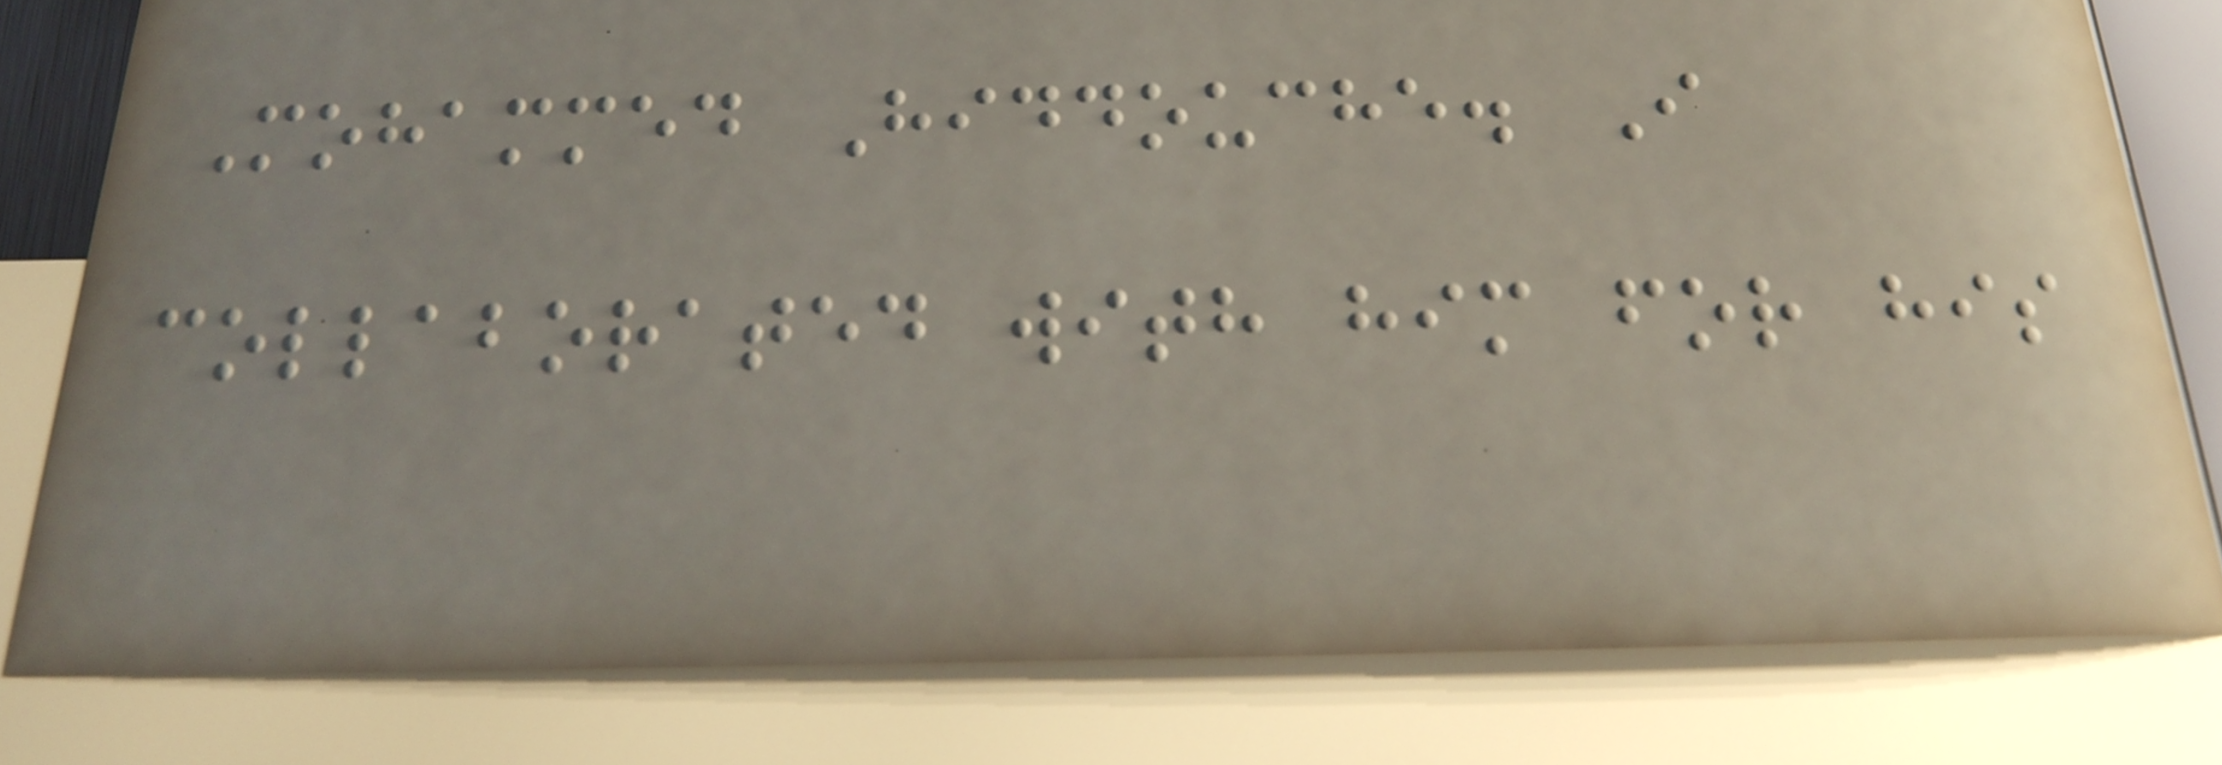Mohammed Hiddouche. I
collaborated with him for his
